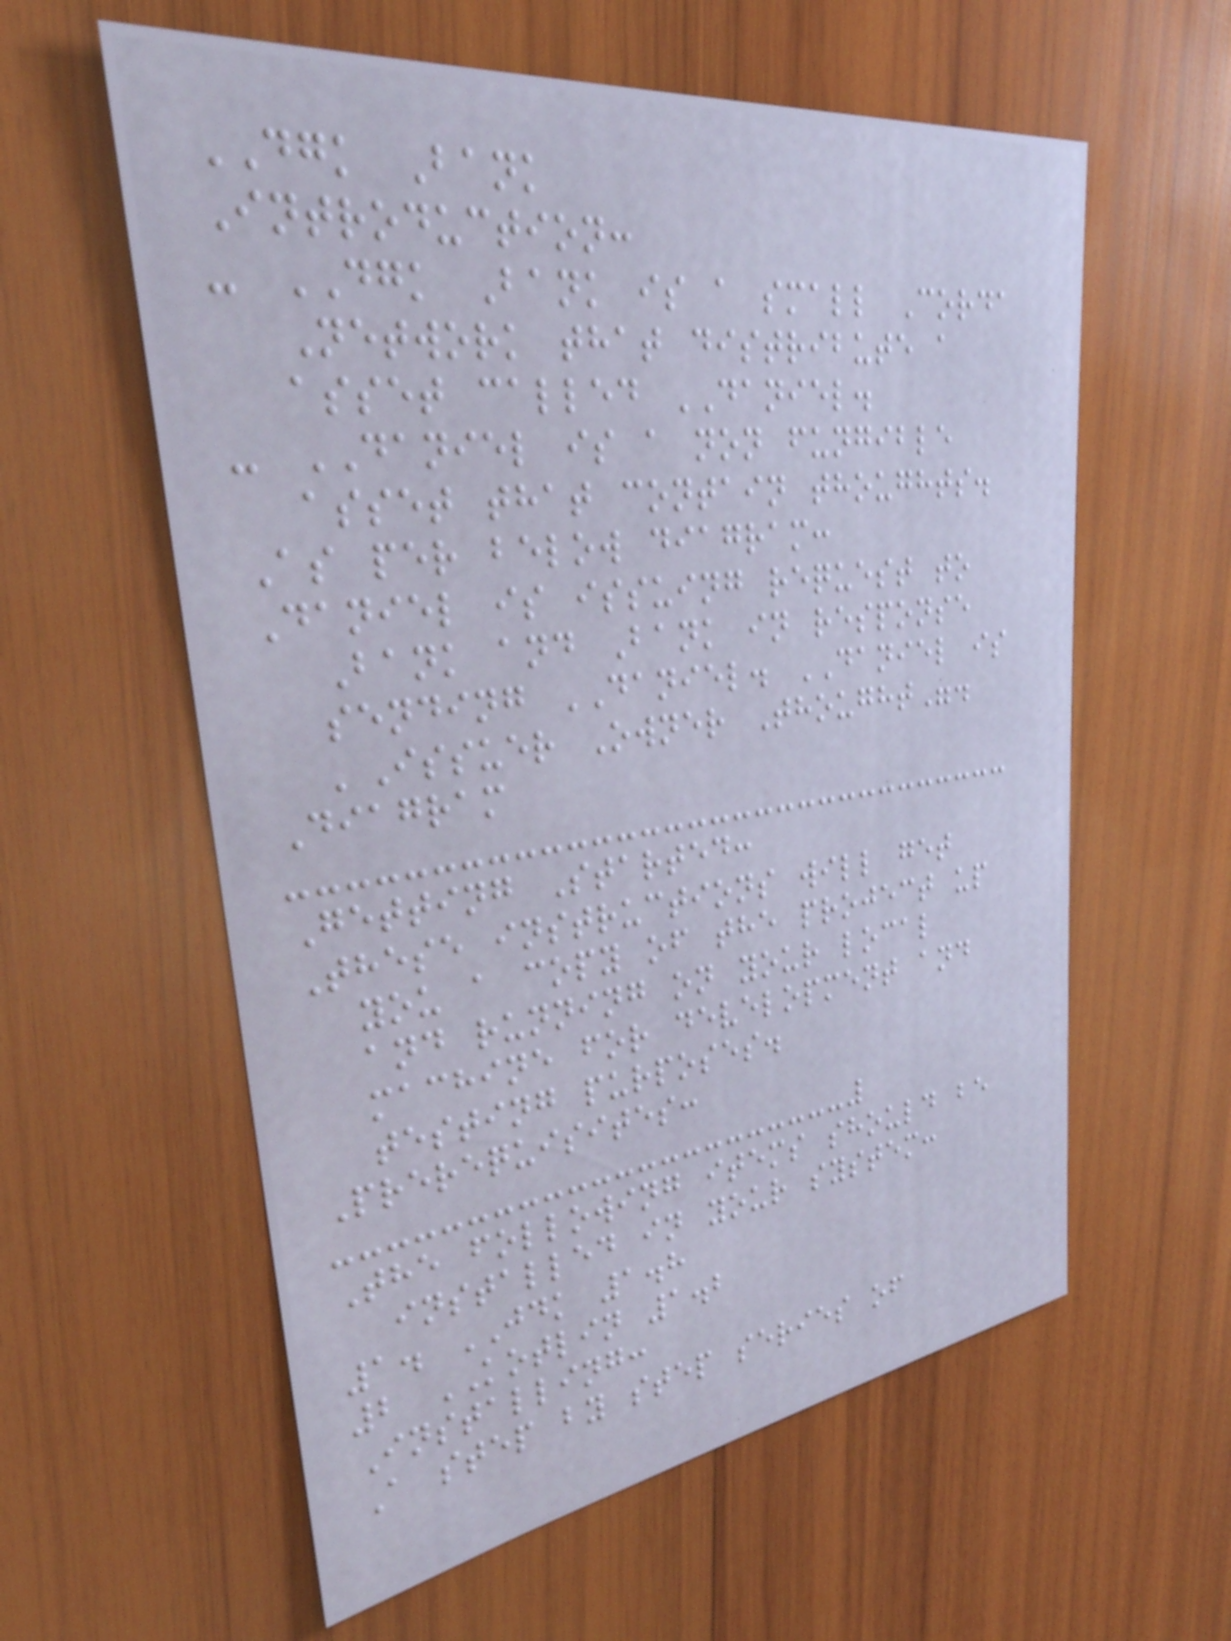DGK Bank
Introduction:
- DGK Bank is a small Corda
Network that distribute a
asset called DANIEL.
- DANIEL is a non fungible
asset that contain thoughts.
As per below diagram:
Daniel is issuing request to
Bank and Bank in response
sending DANIEL. DANIEL is
'Issuer Owner Thought".
Diagram
Getting Started:
These instructions will get
you a copy of the project up
and running on your local
machine for development and
testing purposes.
Prerequisites:
The following items should be
installed in your system:
1. JDK 1.8
2 KOTLIN 1.2
Installing:
A step by step series of
